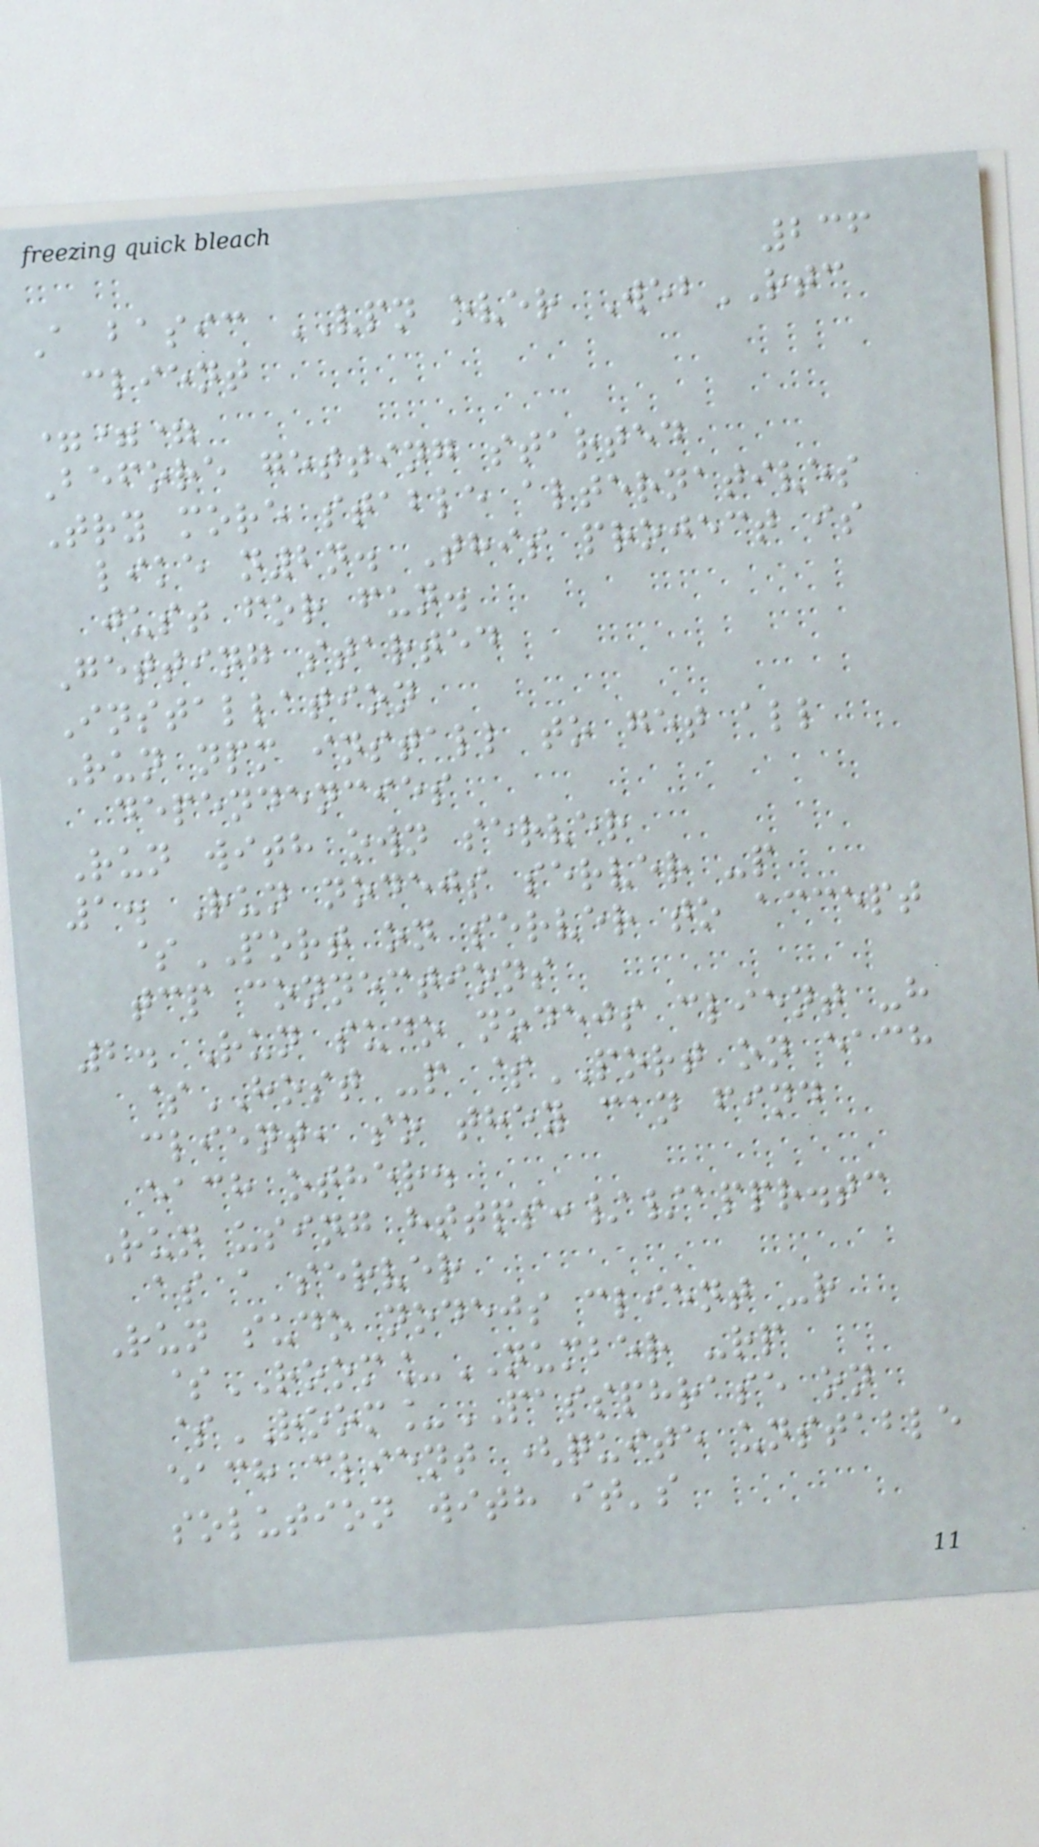236
A basic VPN over WebRTC
client
===
Before getting started
Try more stable alternatives
like n2n. This project is
just for fun.
Getting started
Installation
Run npm install to get all
dependencies
Run with own server
1. Run nodejs server -p
$PORT on server to accept
tcp connections
2. Run sudo nodejs client -h
$HOST -p $PORT on each
client, so they can find
each other.
Run using https://appr.tc
as a server
Run sudo nodejs client -r
$ROOM_NUMBER -rp
$ROOM_PASSPHRASE on
each client (quite unstable
solution with it's
